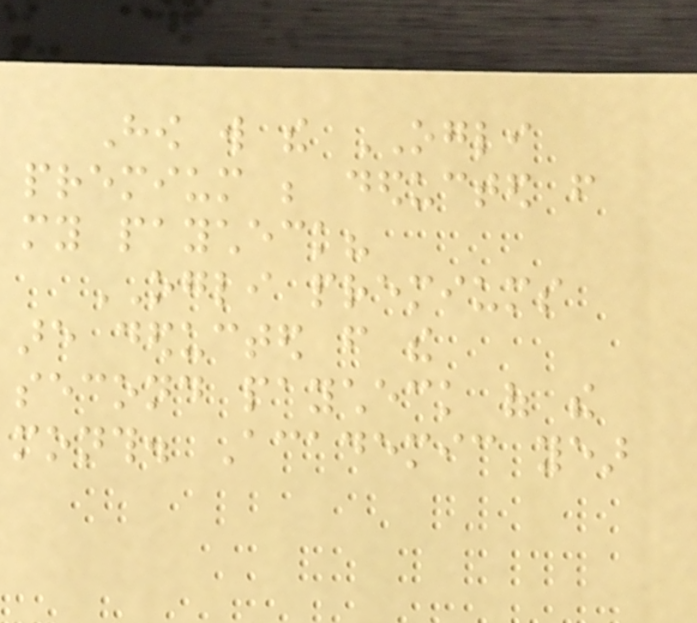How will the OGLI
premium be deducted from
my paycheck?
OGLI premiums
are deducted from the
second paycheck of the
month. Academic year
